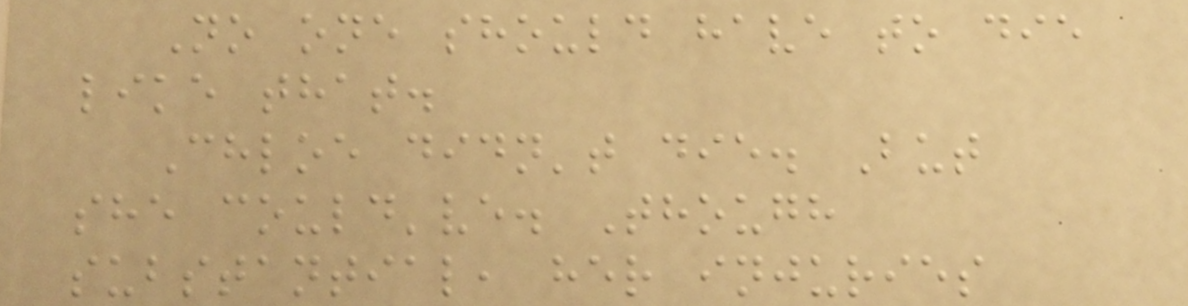No one should have to die
like that.
Chloe didn't die. But
she could've. Though
substantial, her injuries
